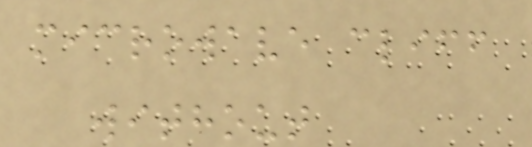microwave cliff
without
